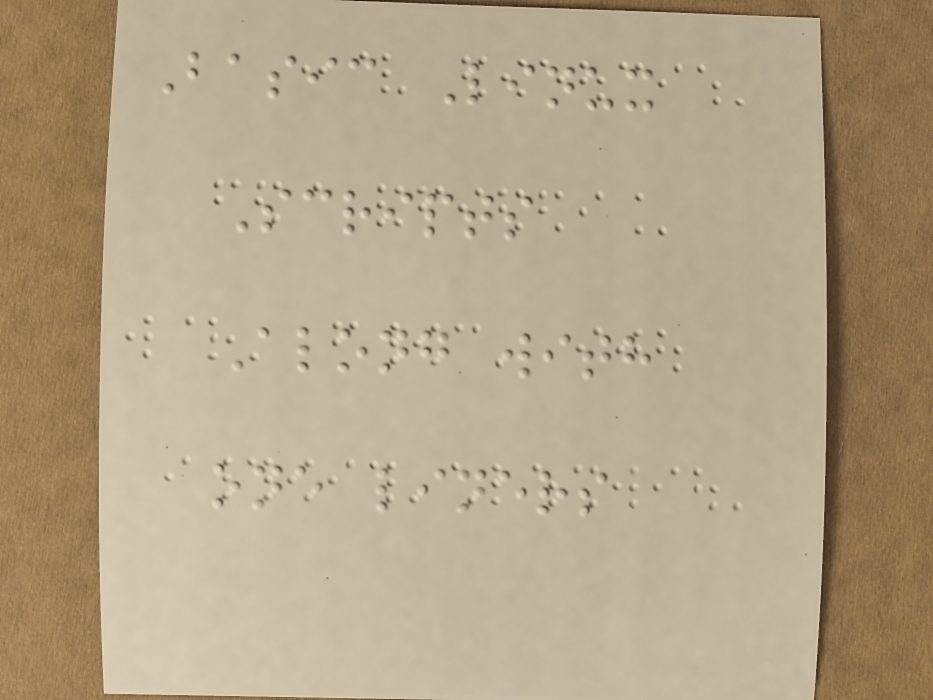Basic Linux
Scripts
Along with
one liners
